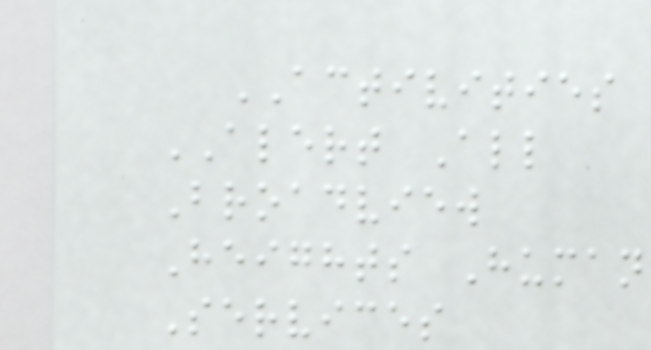ACTIVITIES
ALERT All
Broadview
Heights Human
Services
